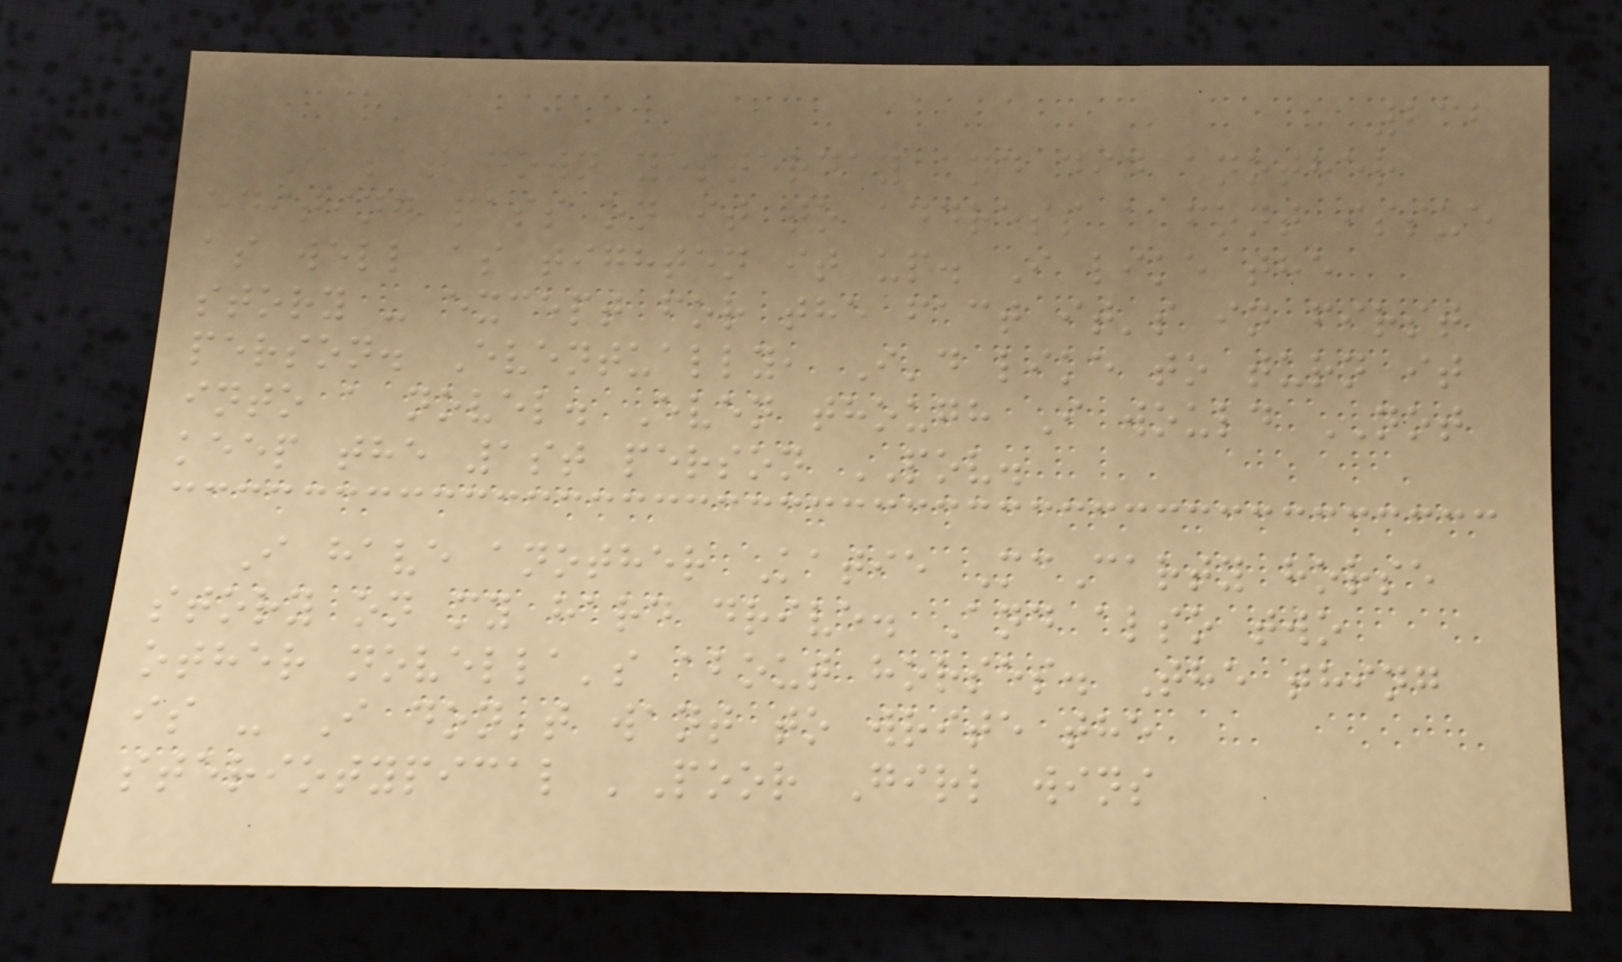232
I sat down yesterday and did another
editing pass on it to address a font issue
as well as tighten it up. I like the
story - except for the fact it's in first
person. Eventually, I'd like to turn it
into a novel. Even though I would NOT
keep the 1st person POV.
I have another Katie McCarty horse
story on my hard drive. And also two
other novella's about horses. The thing
is - I don't want to write the
steriotypical 'Poor Girl wins
